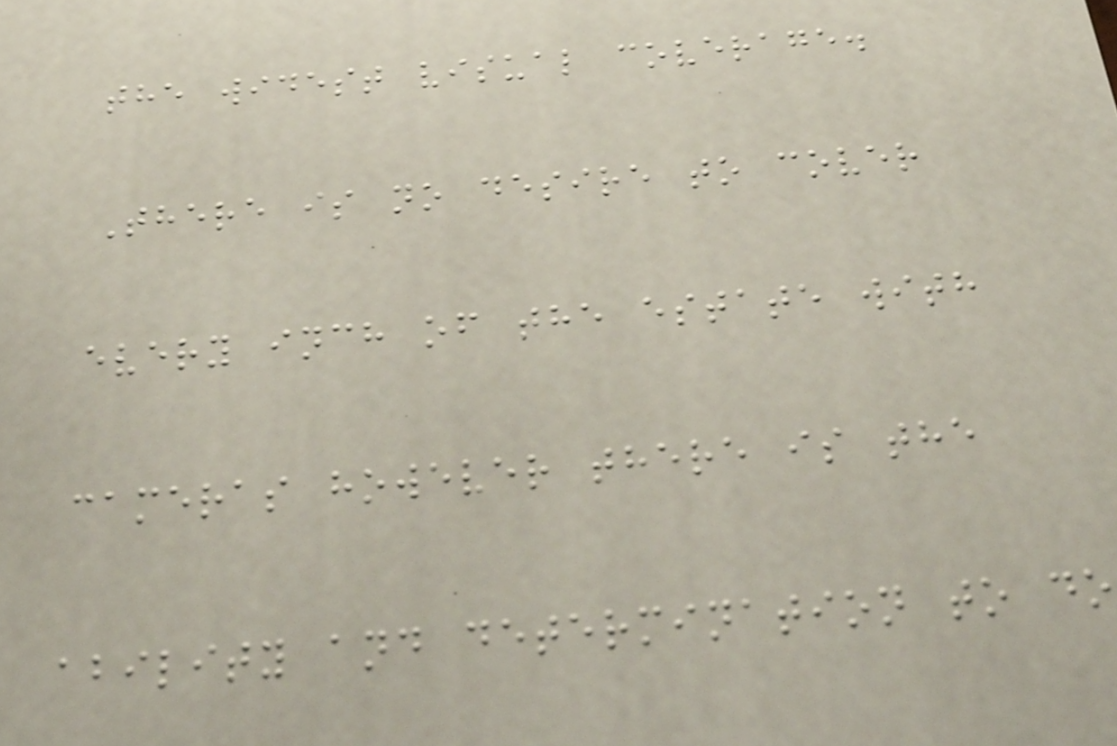the widest visual coverage.
There is no desire to cover
every inch of the estate with
cameras however there is the
ability and determination to do
